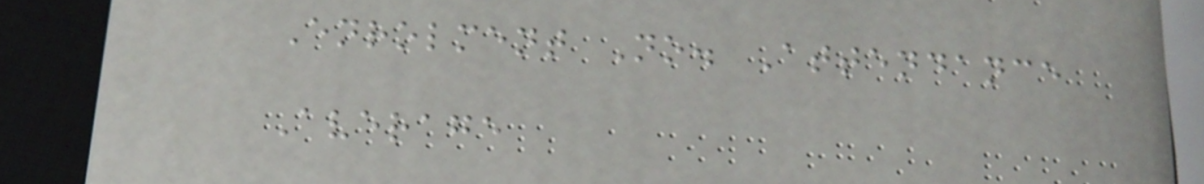Enrolment No. Attendance
Average
